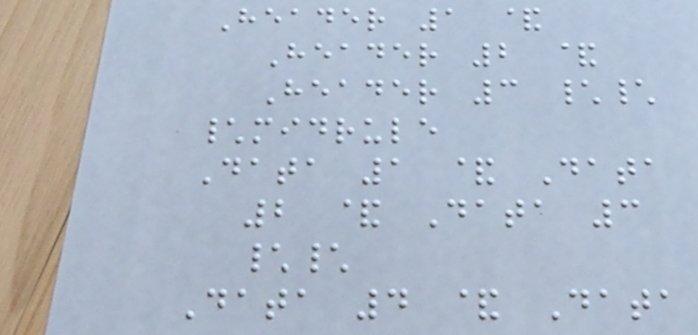Header 1 &
Header 2 &
Header 3 \\
\midrule
Data 1 & Data
2 & Data 3
\\
Data 4 & Data
